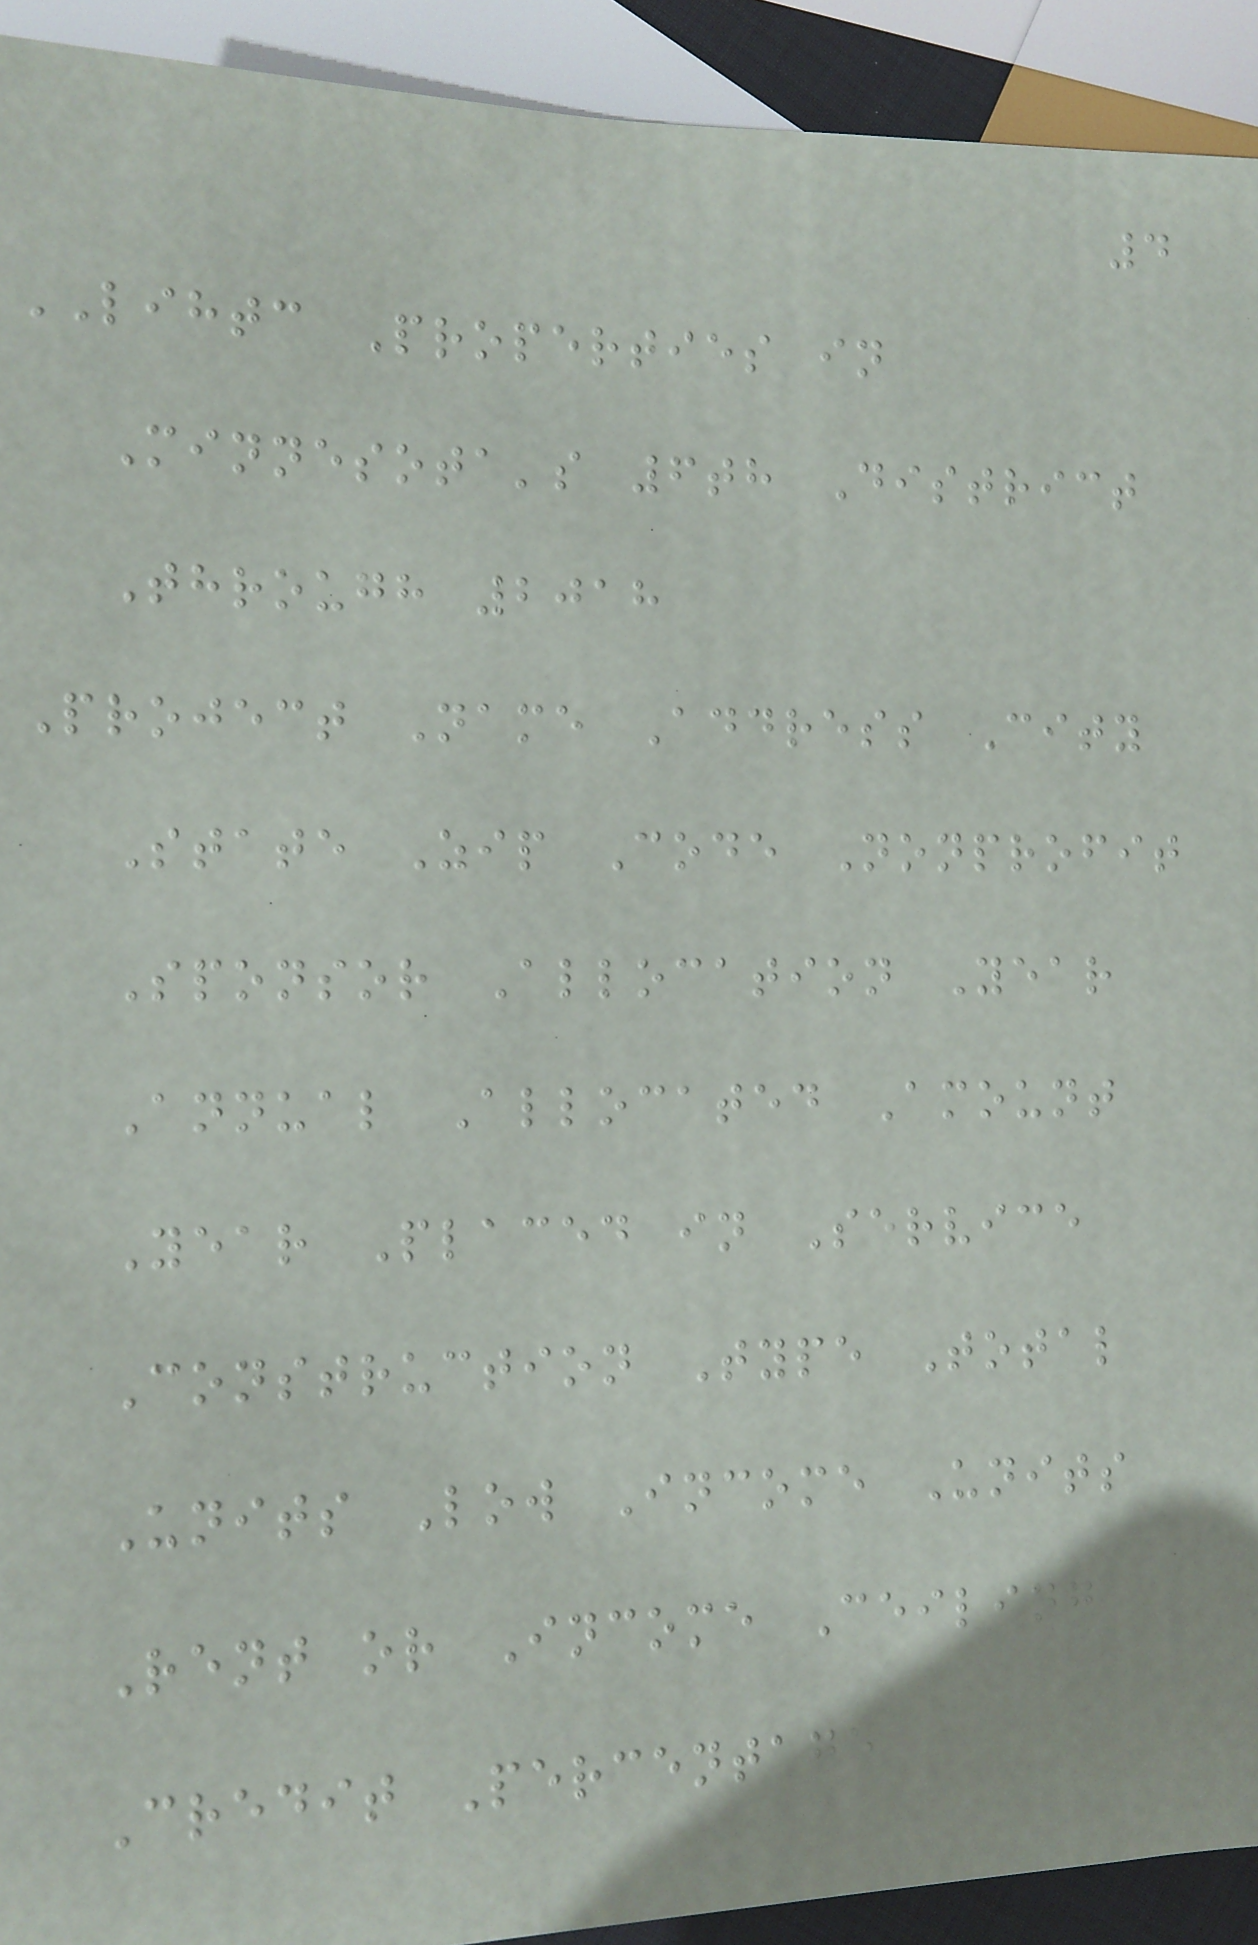4
LIHTC Properties in
Minnesota's 6th District
Through 2018
Project Name Address City
State Zip Code Nonprofit
Sponsor Allocation Year
Annual Allocated Amount
Year Placed in Service
Construction Type Total
Units Low Income Units
Rent or Income Ceiling
Credit Percentage
